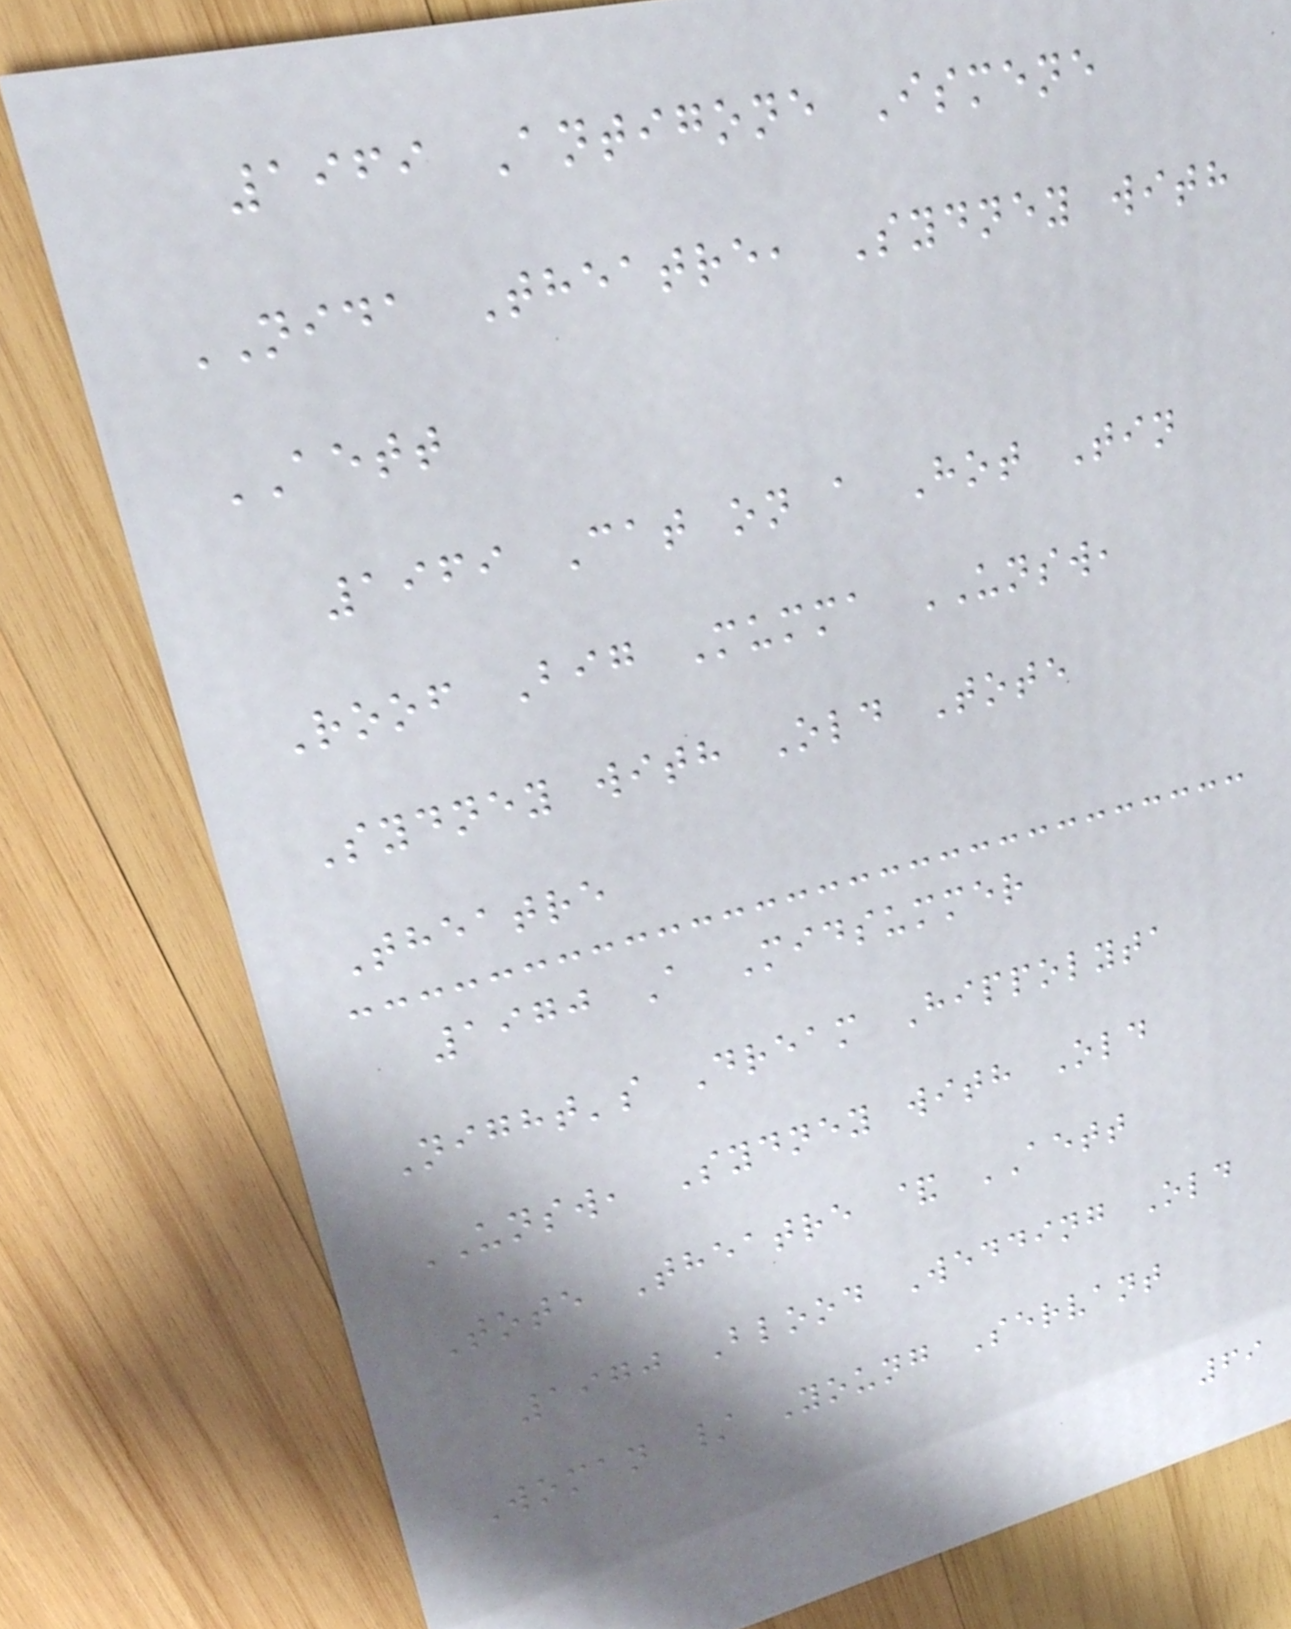1969 Antigone Ismene
NIDA Theatre, Sydney with
AETT
1969 Cat on a Hot Tin
Roof Big Mumma UNSW,
Sydney with Old Tote
Theatre
1970 A Midsummer
Night's Dream Hippolyta
UNSW, Sydney with Old
Tote Theatre & AETT
1970 Blood Wedding Old
Woman / Young Servant
69
